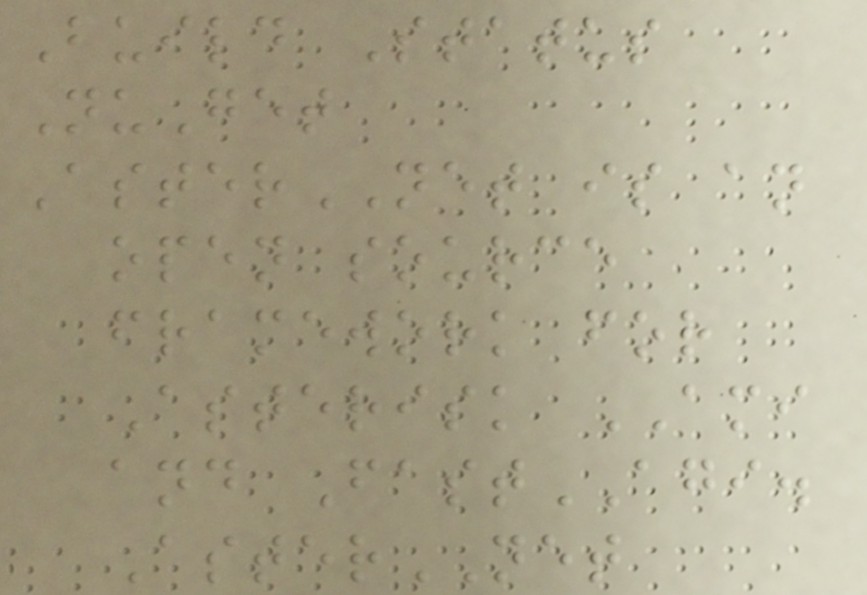Build Status
NuGet
AsterNET is an
open source
framework for
Asterisk AMI
and FastAGI.
AsterNET
